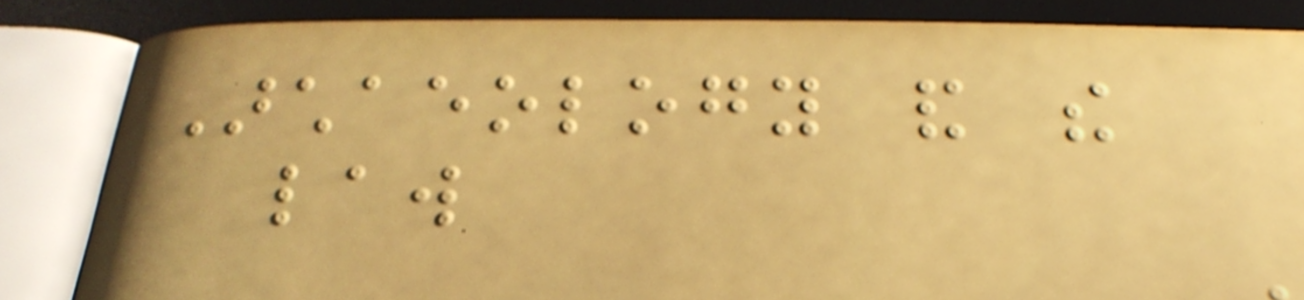Archaeology and the
law
